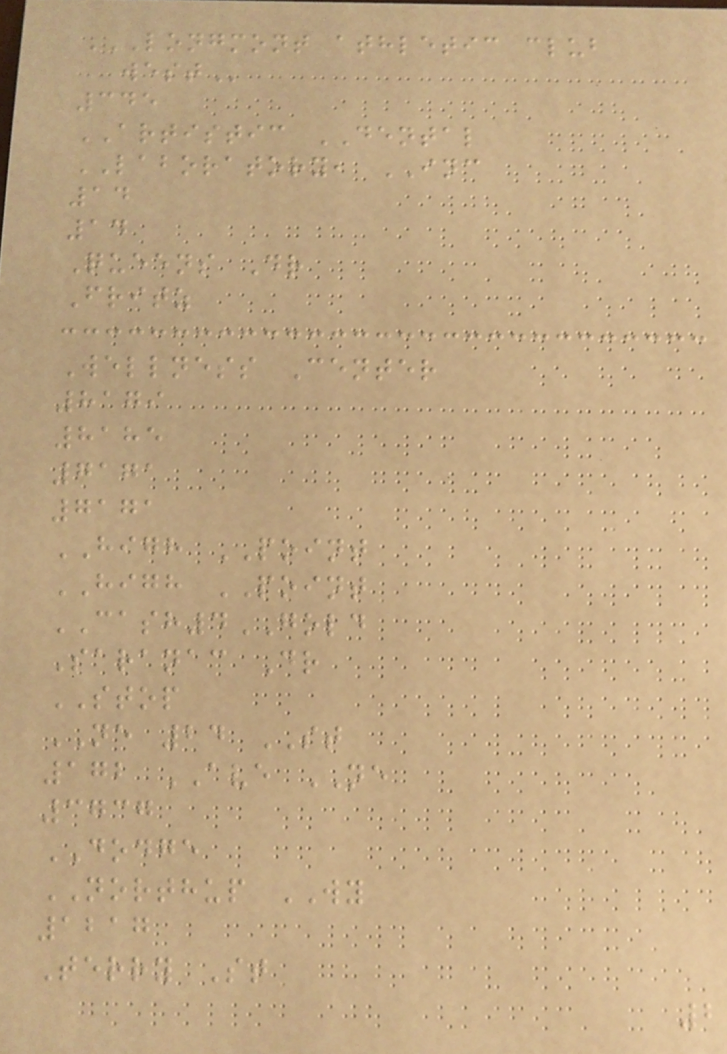LONGMONT ATHLETIC CLUB
WEST
345
ARTISTIC DENTAL
LABORATORY, INC
14
14
Queens Dr
Fritz
Wellness Center
8179
8185
7171
7171
HIGH POINT
HIGH POINT
CASH4GOLD
Saranac Dr
STOP
NE 24 ST
172 AVE NE
3737
DODGE
NORTHUP WY
1217
Terry St
2
